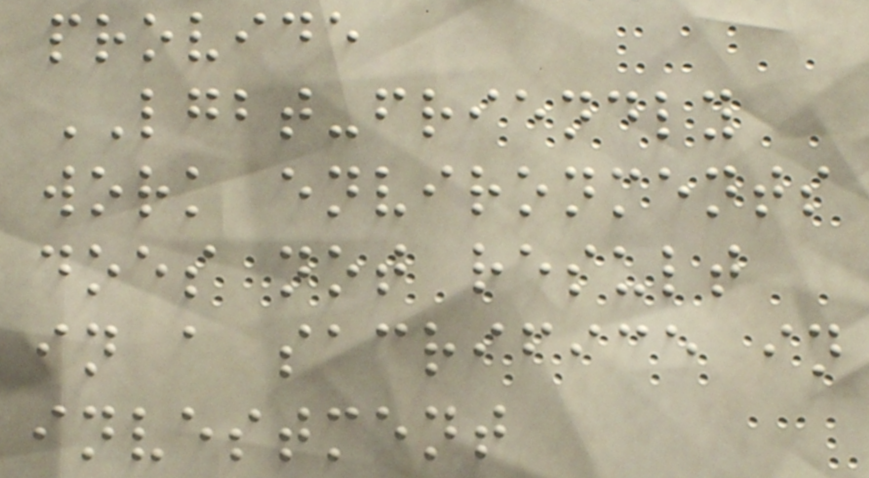provide
LGBT-friendly
work environments
does not result
in a sacrifice in
investment
